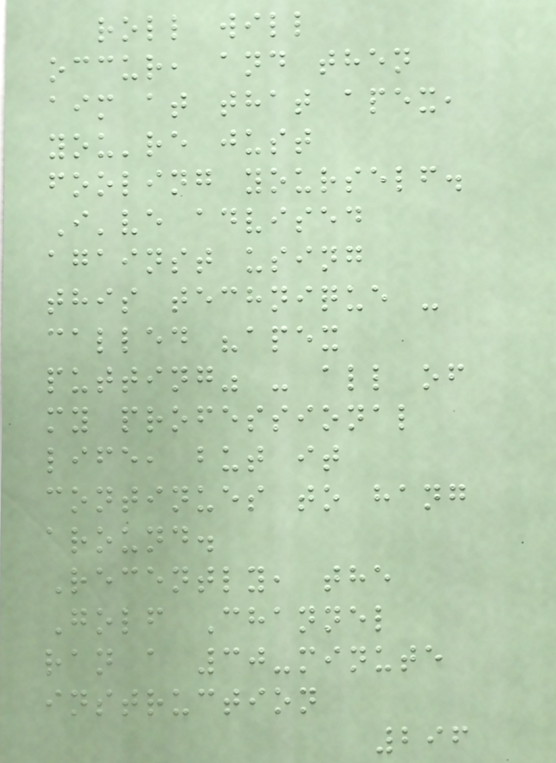roll will
occur, and then
aim at that apex,
you're just
fooling yourself.
I've advised
against using
this technique -
called "apex
putting" - all of
my professional
life, but it
continues to hang
around.
Recently, the
Golf Channel
ran a 30-minute
instruction
296
